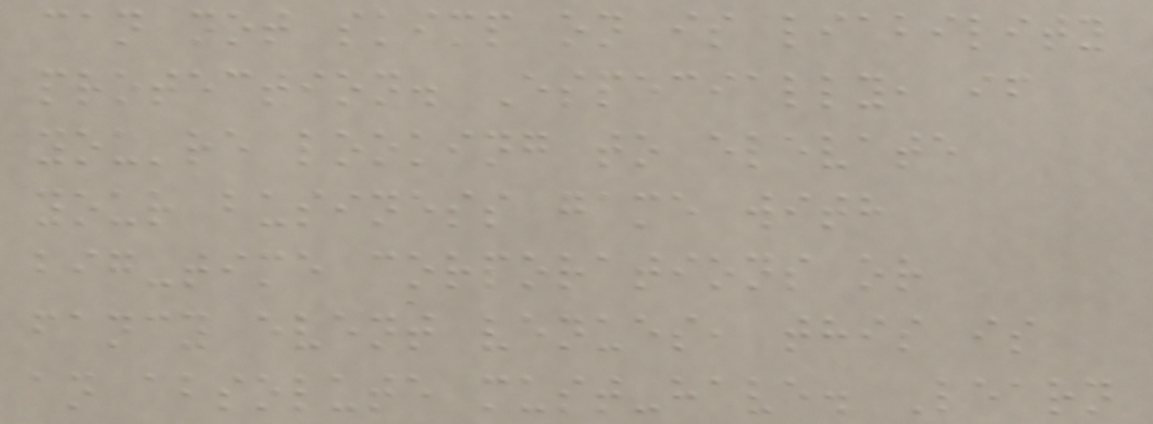can not skimp on is liability
protection. Especially, if
you're looking to elevate
your business game with
big-time corporations or
fancy event venues, this is
an absolute must-have. Learn
